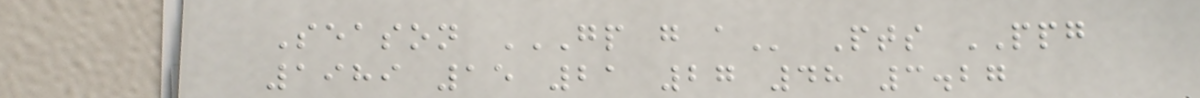Season GP G A Pts PPG
1989 15 21 27 48 3.27
